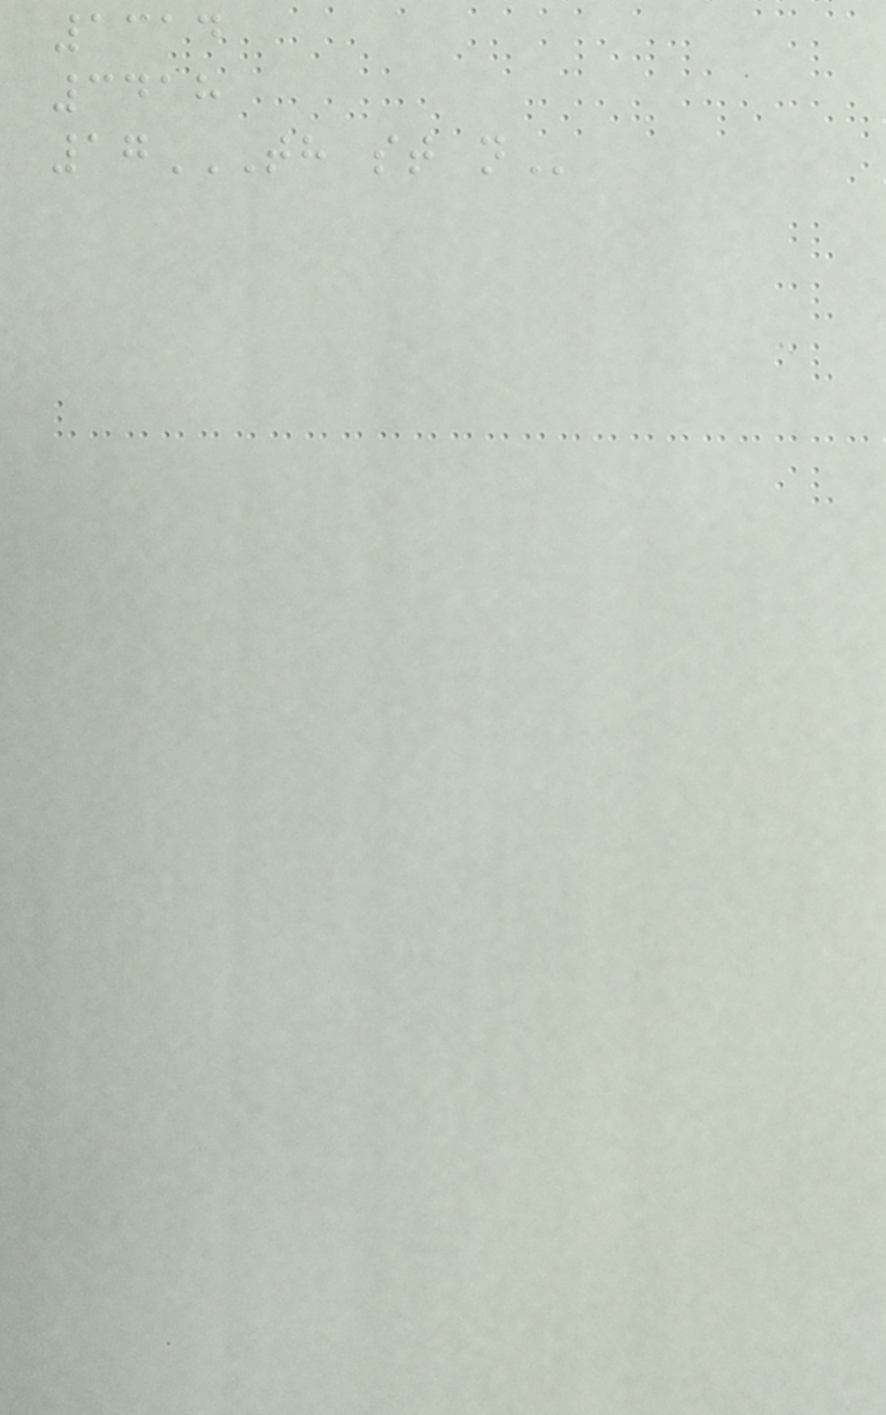1314
3418
17TH ST N
